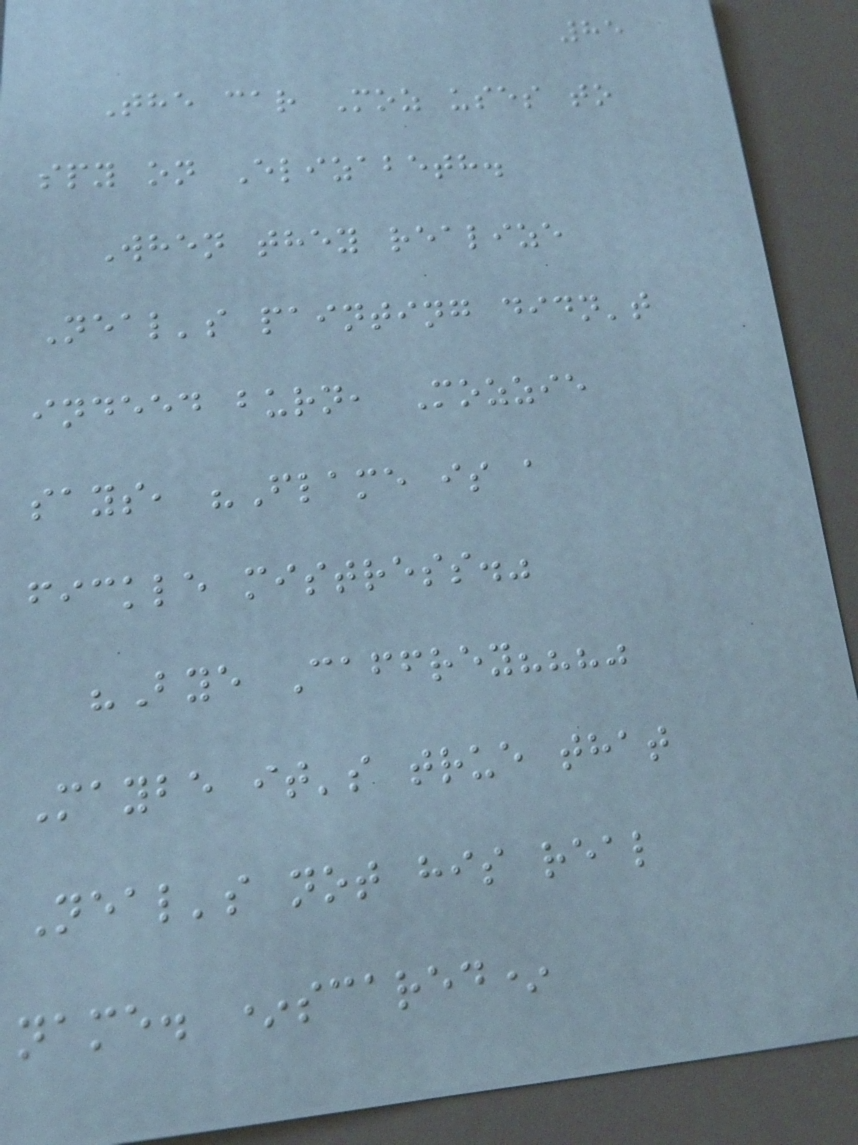85
The car Moz uses to
spy on Elizabeth.
When they realize
Neal's painting didn't
indeed burn, Mozzie
says, "Flame is a
fickle mistress."
"Bye Caffrey???"
Maybe it's true that
Neal's not his real
name. *scared*
